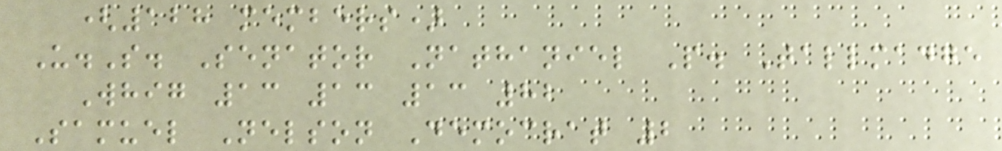(128 members)
U.S. Senator Nathaniel P. Tallmadge
Whig 13 13 13 82
Samuel Nelson Democrat 2
